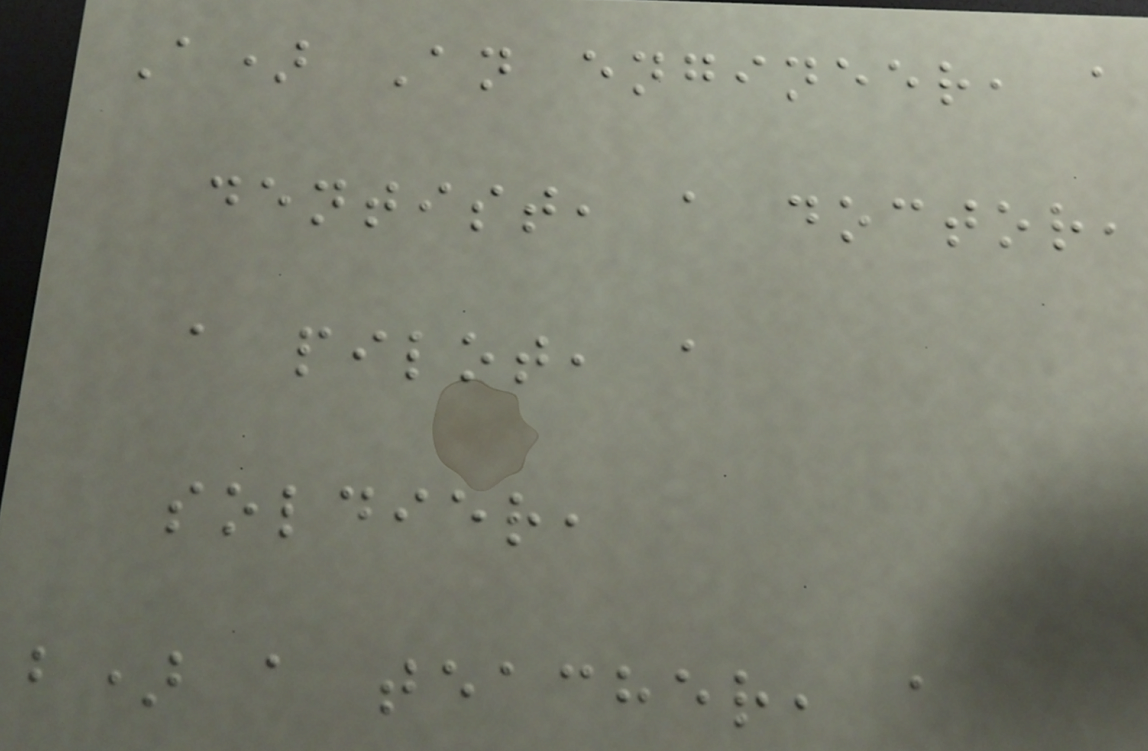A) An engineer, a
dentist, a doctor,
a pilot, a
soldier,
b) a teacher, a
